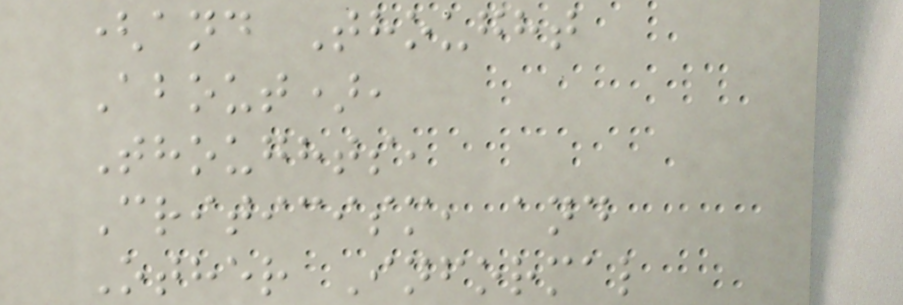(and Thought
About),
Thoughts,
Criticism, and
Other Informal
